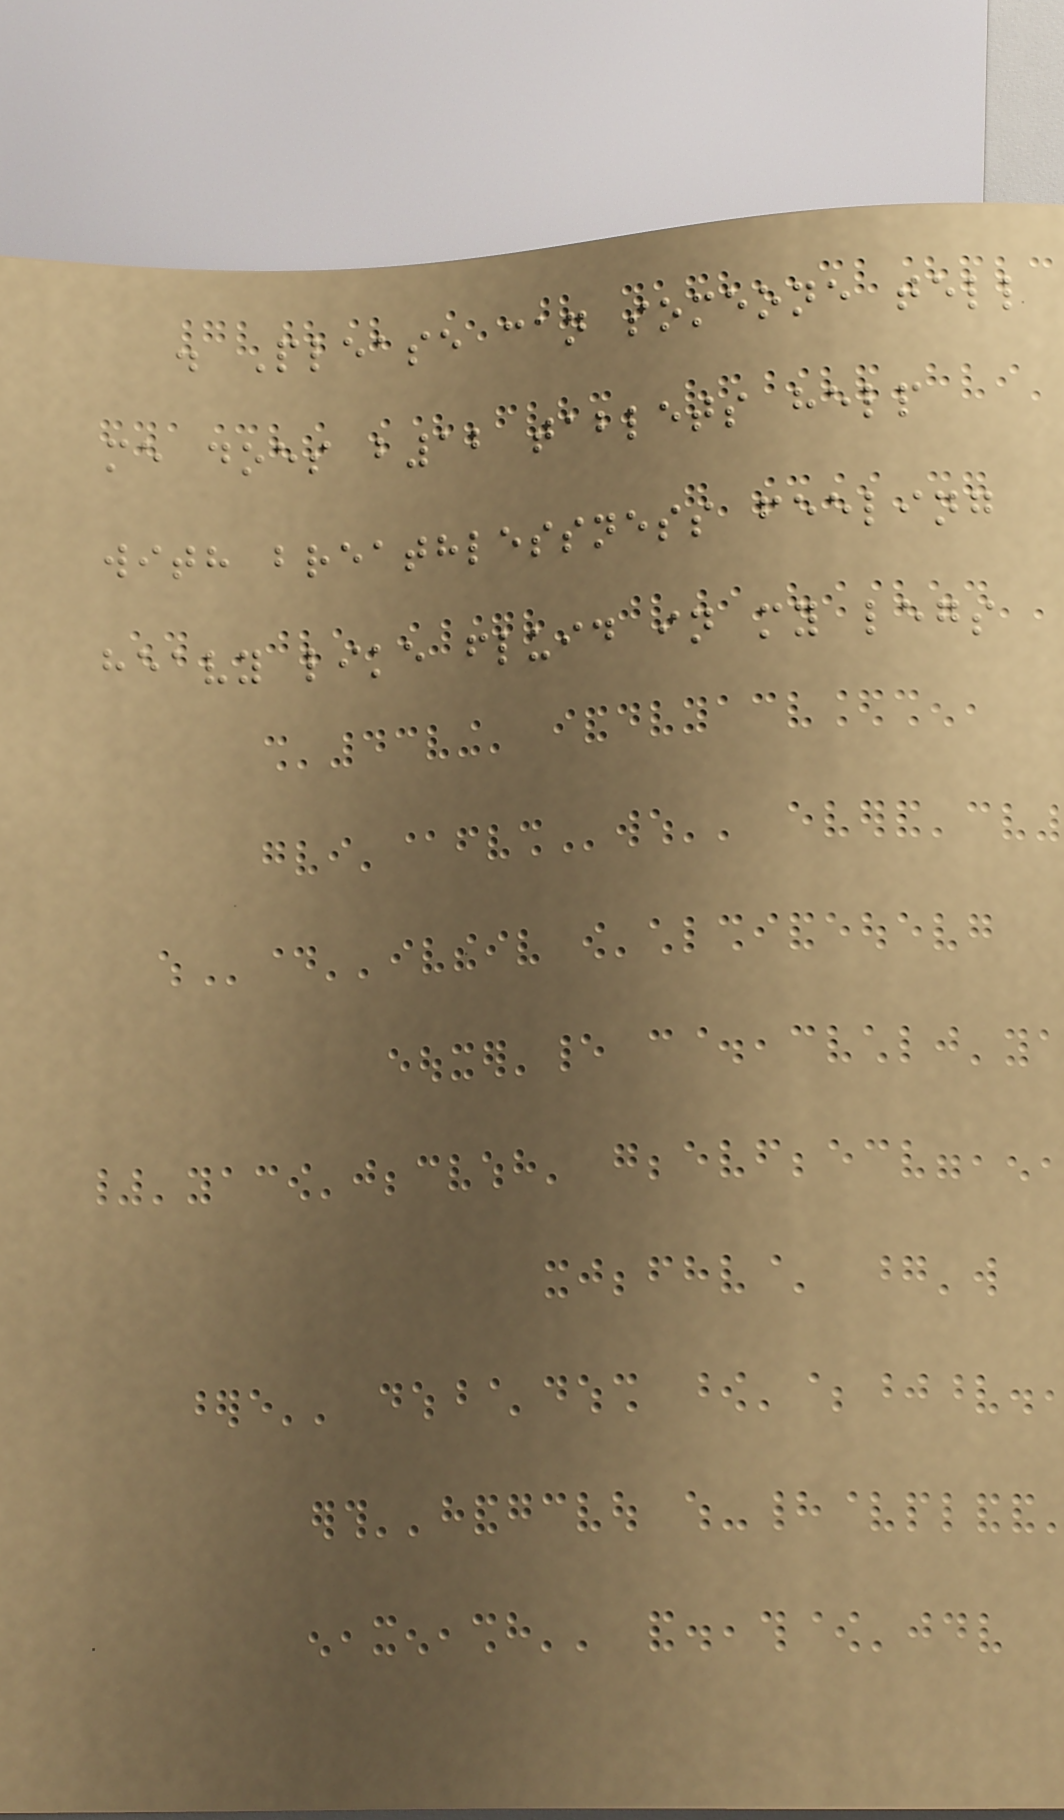. Please can someone tell
me does b12 tablets help
with breathlessness feeling
heavy like fluid in my legs
